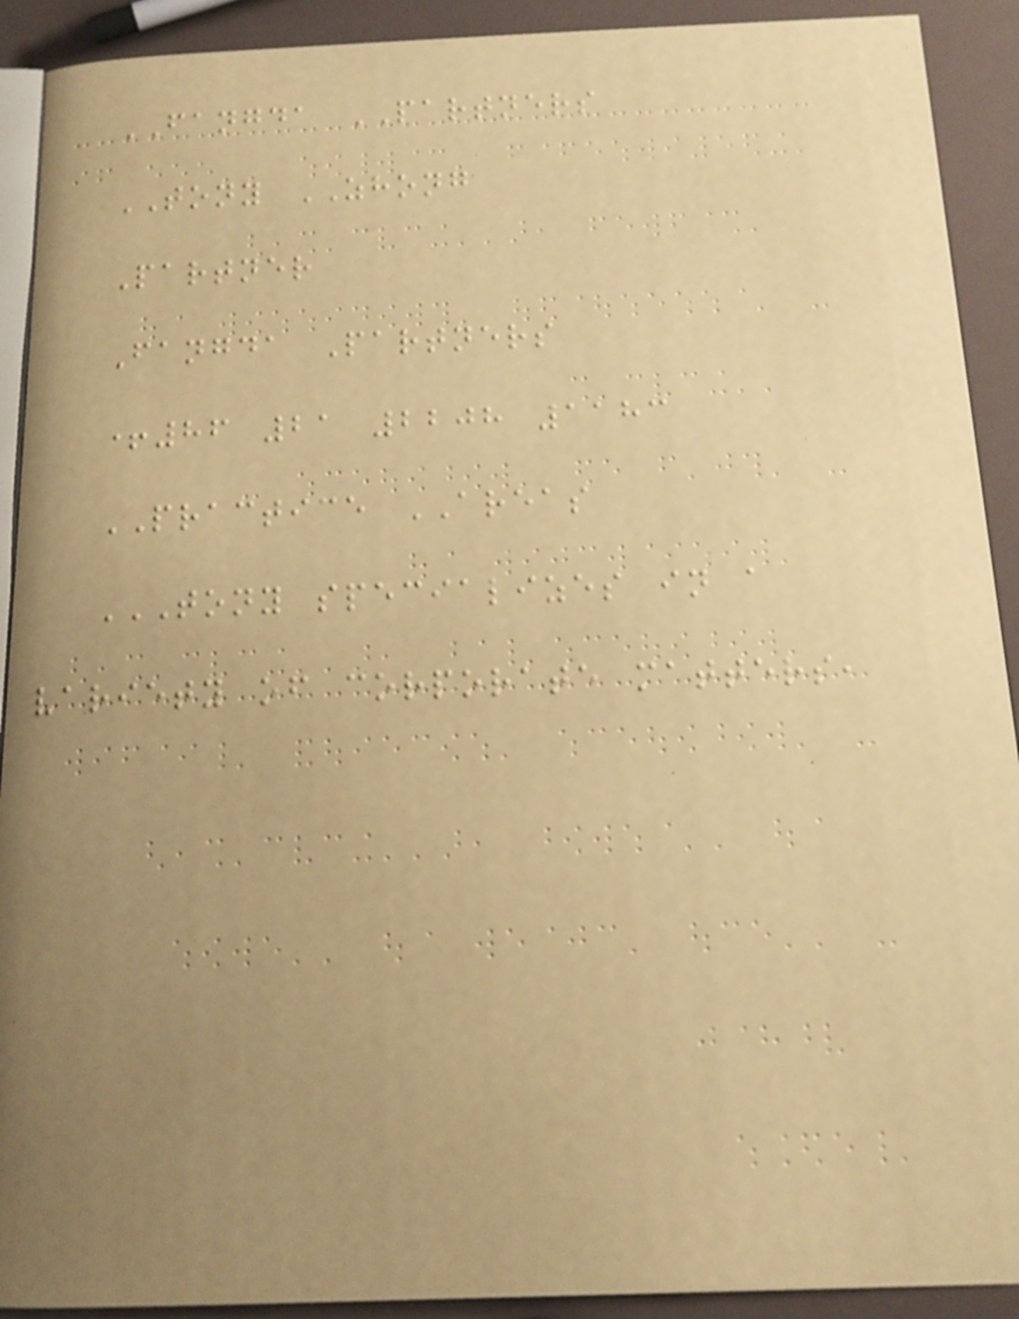FANGDA PARTNERS
TONY ZHONG
Partner
Fangda Partners
+86 21 2208 1183
PRACTICE AREAS
TONY SPECIALIZES IN A
VARIETY OF CORPORATE MATTERS,
